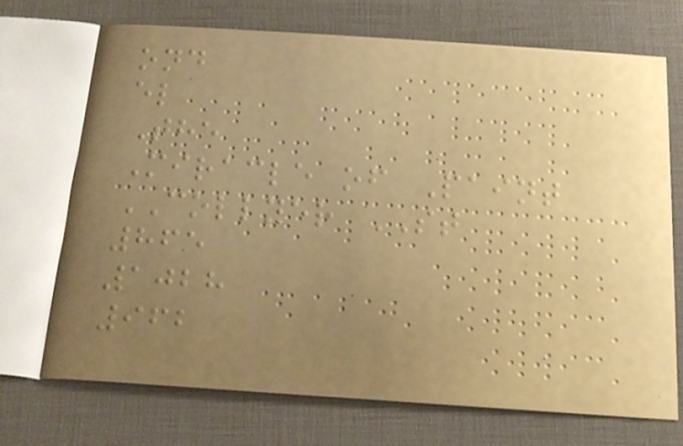ond
el
The
Miracle of Paint
COLLYER ST
865
1028
962
